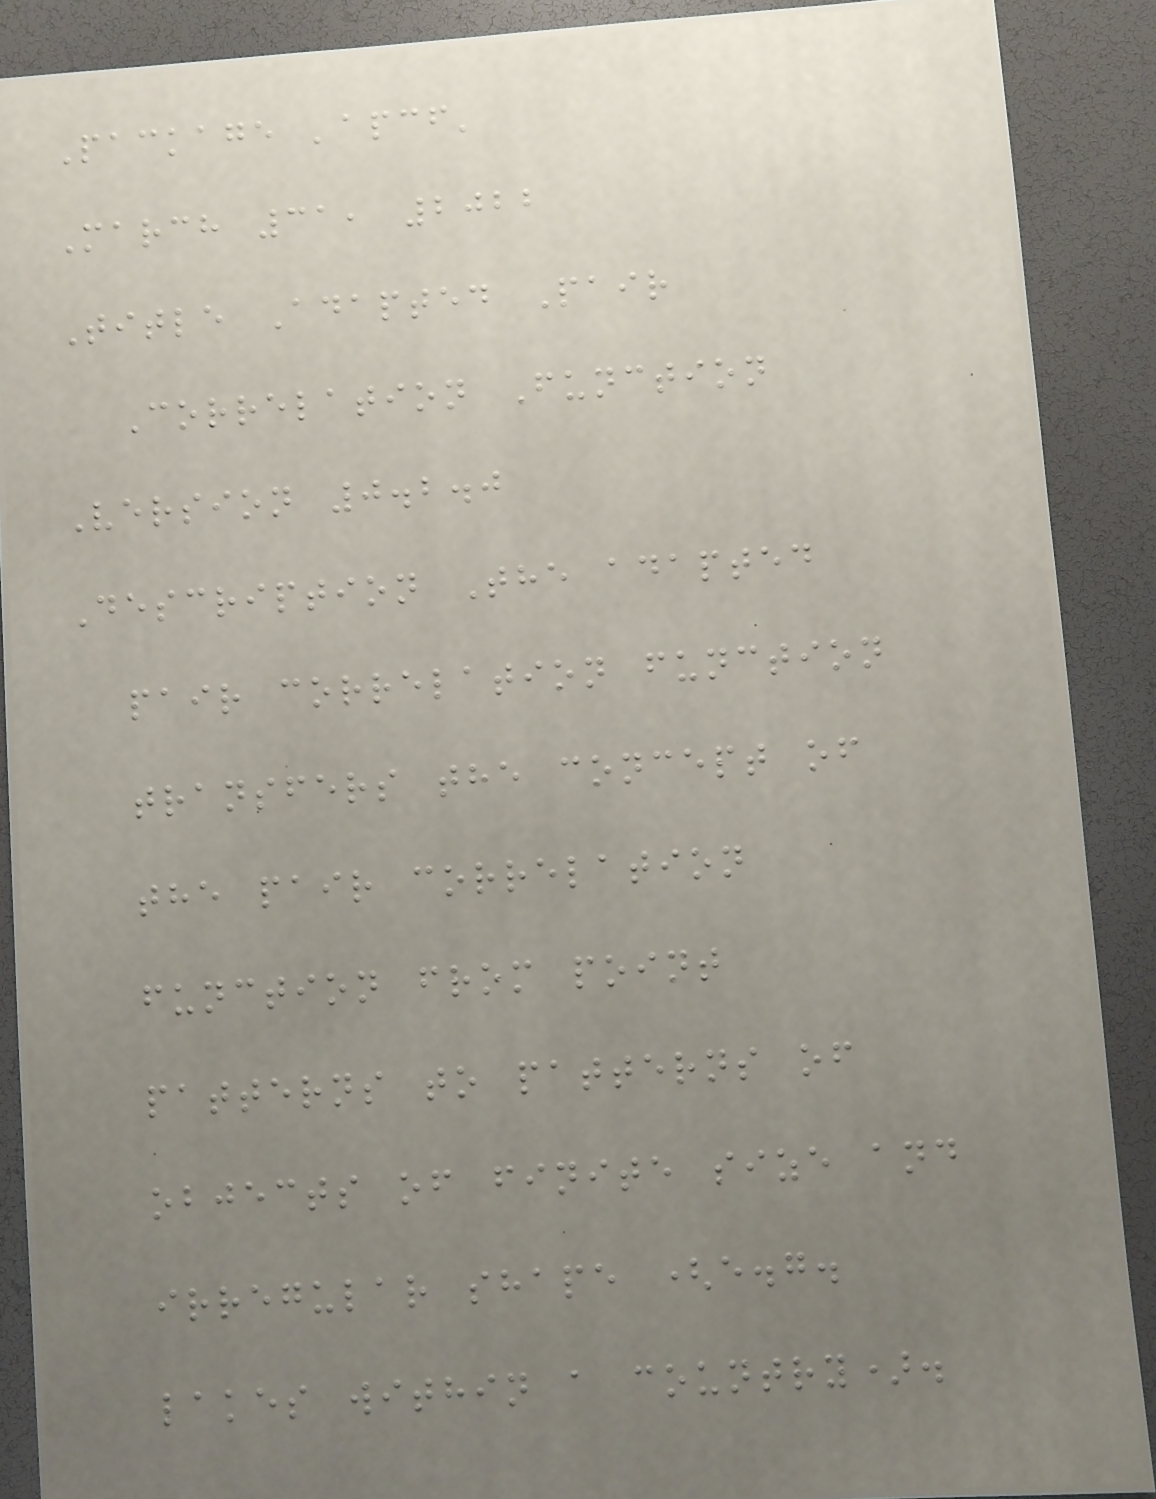Package 'apcf'
March 31, 2022
Title Adapted Pair
Correlation Function
Version 0.2.0
Description The adapted
pair correlation function
transfers the concept of
the pair correlation
function from point
patterns to patterns of
objects of finite size and
irregular shape (e.g.
lakes within a country).
